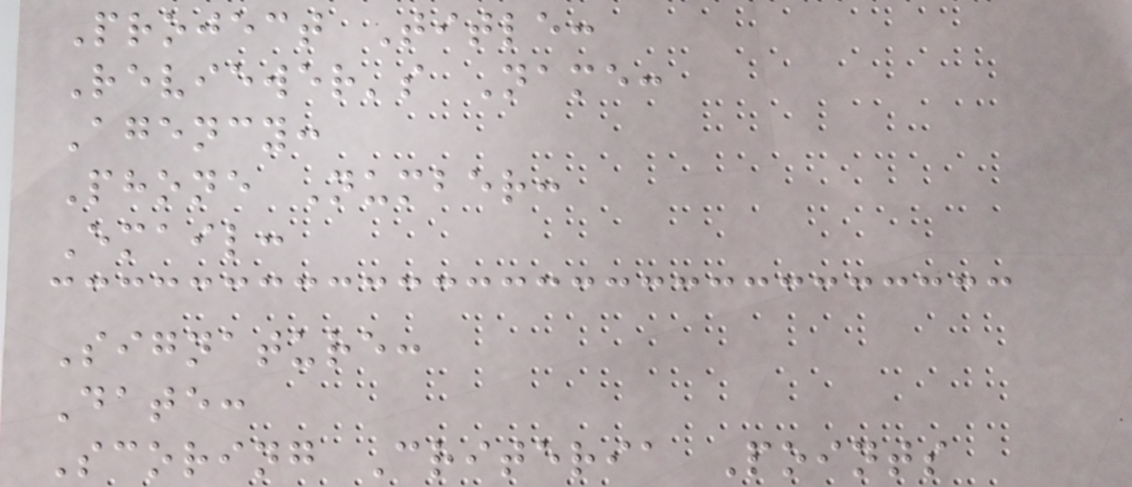Project Title:
Reviewer's Name:
Agency:
Phone Number:
Email:
Signature:
Date:
Scoring Criteria Points
